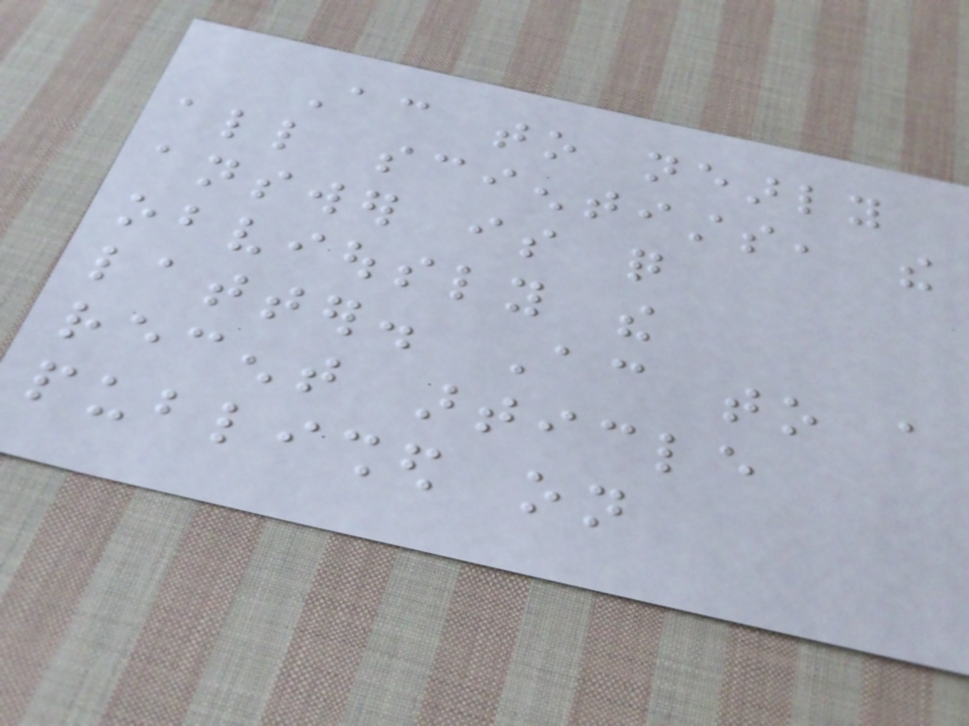According to nearly
all scientists, the
answer is quite
obviously the
latter. According to a
recent article
published on
